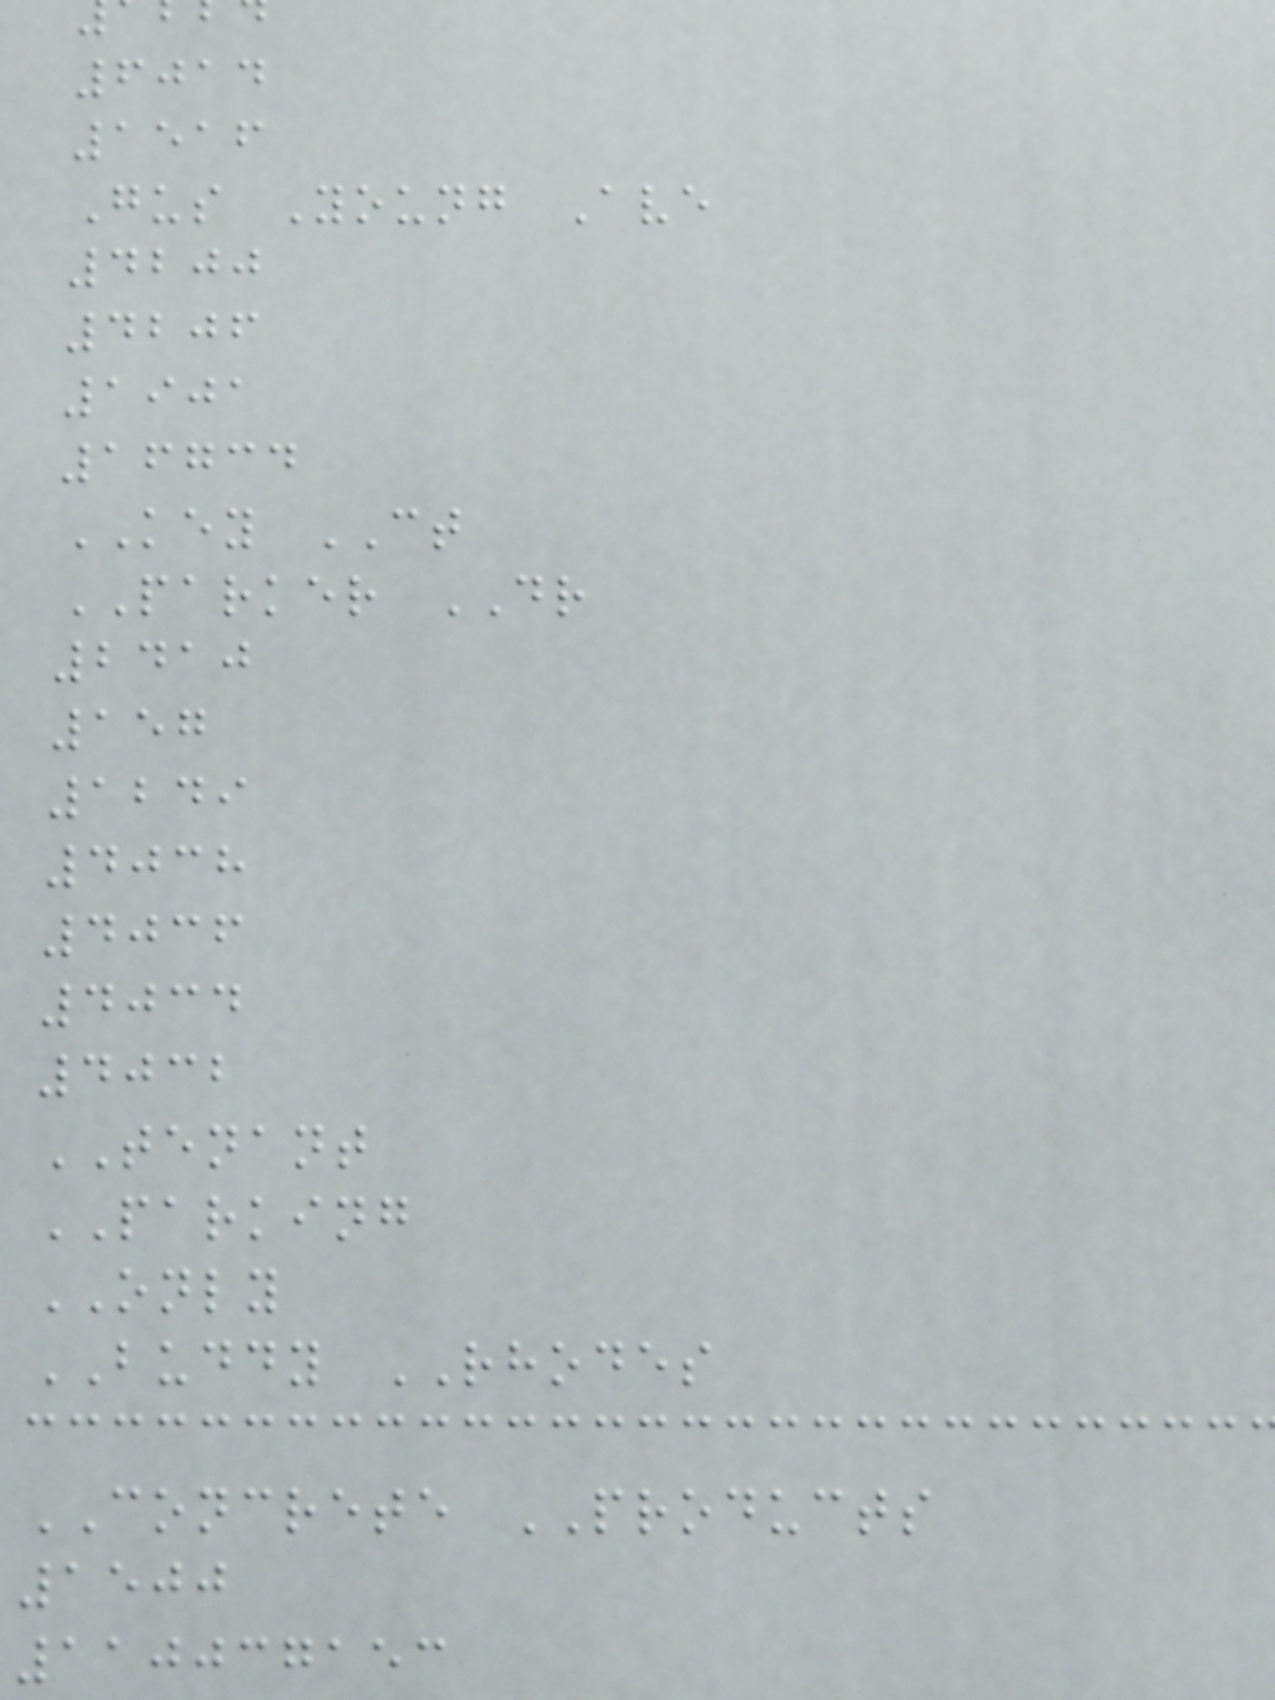6014
1516
Gus Young Ave
4200
4206
1901
16734
KEY CT
PARKER DR
2410
157
1249
4038
4036
4034
4032
TENANT
PARKING
ONLY
BUDDY RHODES
CONCRETE PRODUCTS
1500
110037153
